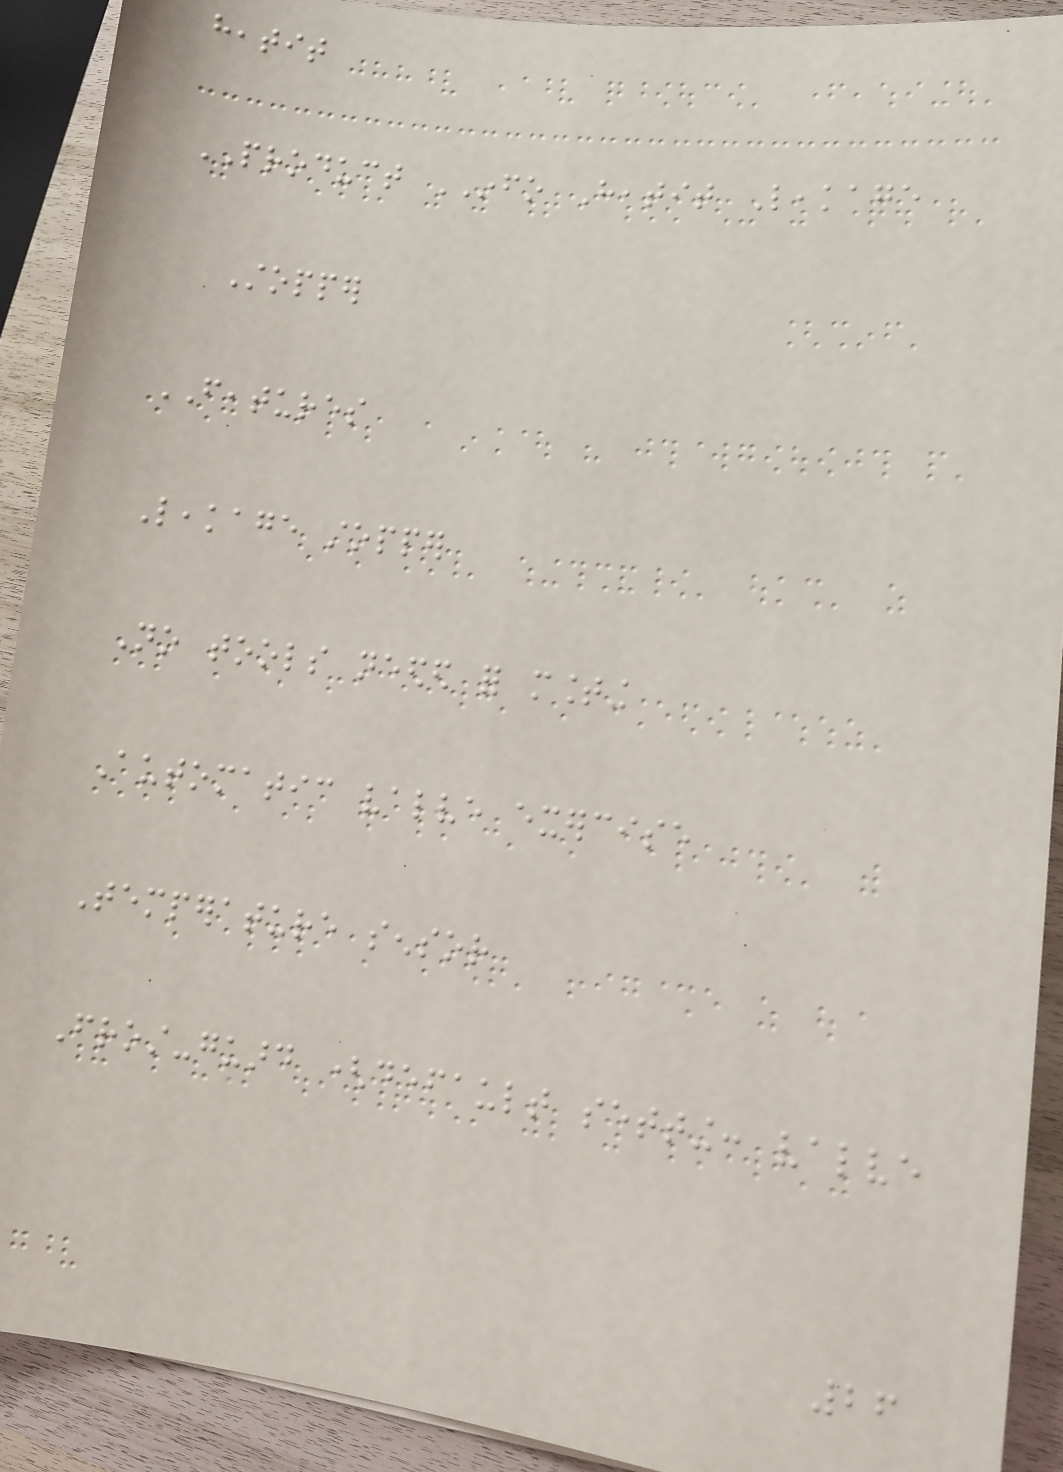heatit
PRODUCT INFO Heatit Leakage
Stopper
FEATURES
Leakage stopper
No tools needed for mounting
Automatic valve exercise
Temperature sensor
Frost-guard (default setting: valve
26
